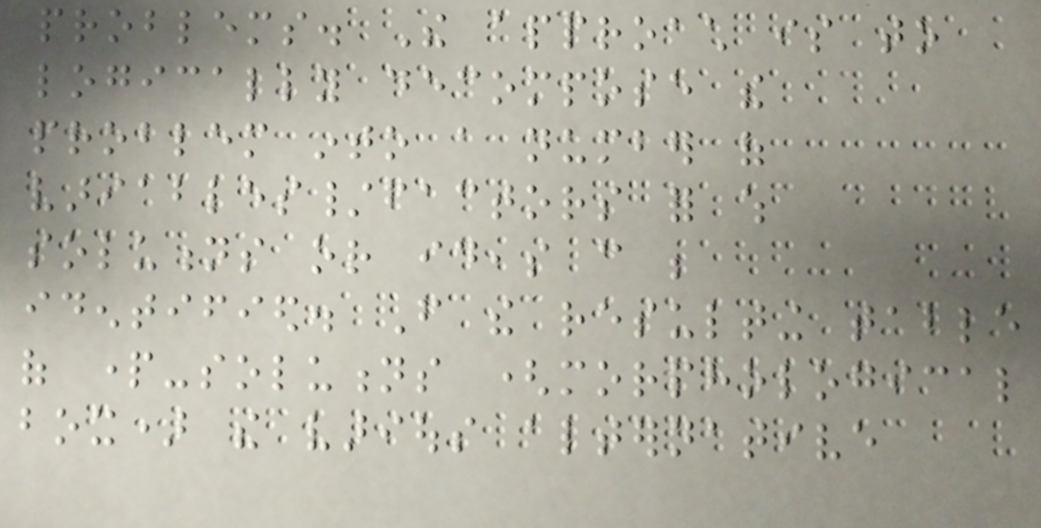problems. The approach is to
logically decompose the
problem into a number of
variables/factors for which
solutions or ideas can be
identified. From the resulting table
of part-solutions (morphological
box) the various alternative
